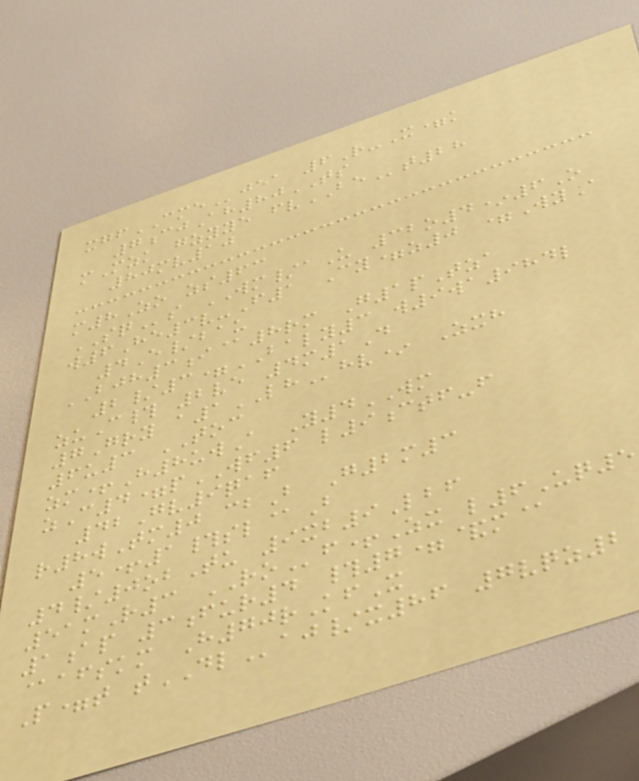xgfCMEjea 6R-X=k
7cjAh80TS
mMzk gzyye fvBEt28
80mv10
m8Zo zs63
SQs WM/aU 32o4*6O
w6He3v-F1 Cy=z0 =WyA
4E/bau
BJH3i@8rm G1pTza
2/3=BALY3 w9wa984l
zuC# 2ve 4m1D
7Gry a1LHhv* Zxh
6u3 TOC
zm+H8uwA Y4WM
zC4=pWF6 l9ctf-f
42Gv9qaf
r8wTm0 cbB G2m3
5+1#sl@B
4/0obTu 9xb9Lbf
51mR3 ROf+Zx l6Uq5
1ap 3fur4 #7=&m@
@afskm H70rKfX
P=t tDLaj/x86 7vqz2
